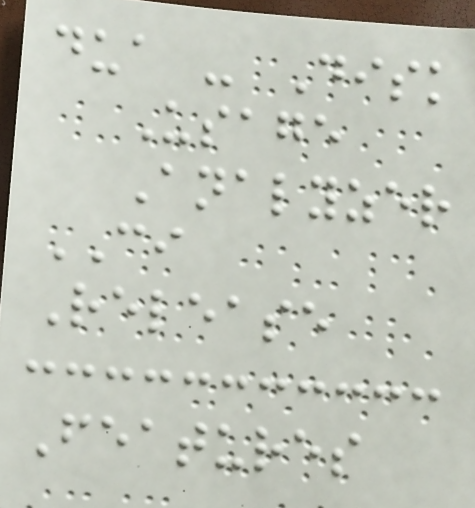dua - Disk
Usage
Analyzer
CI
Release
Features
